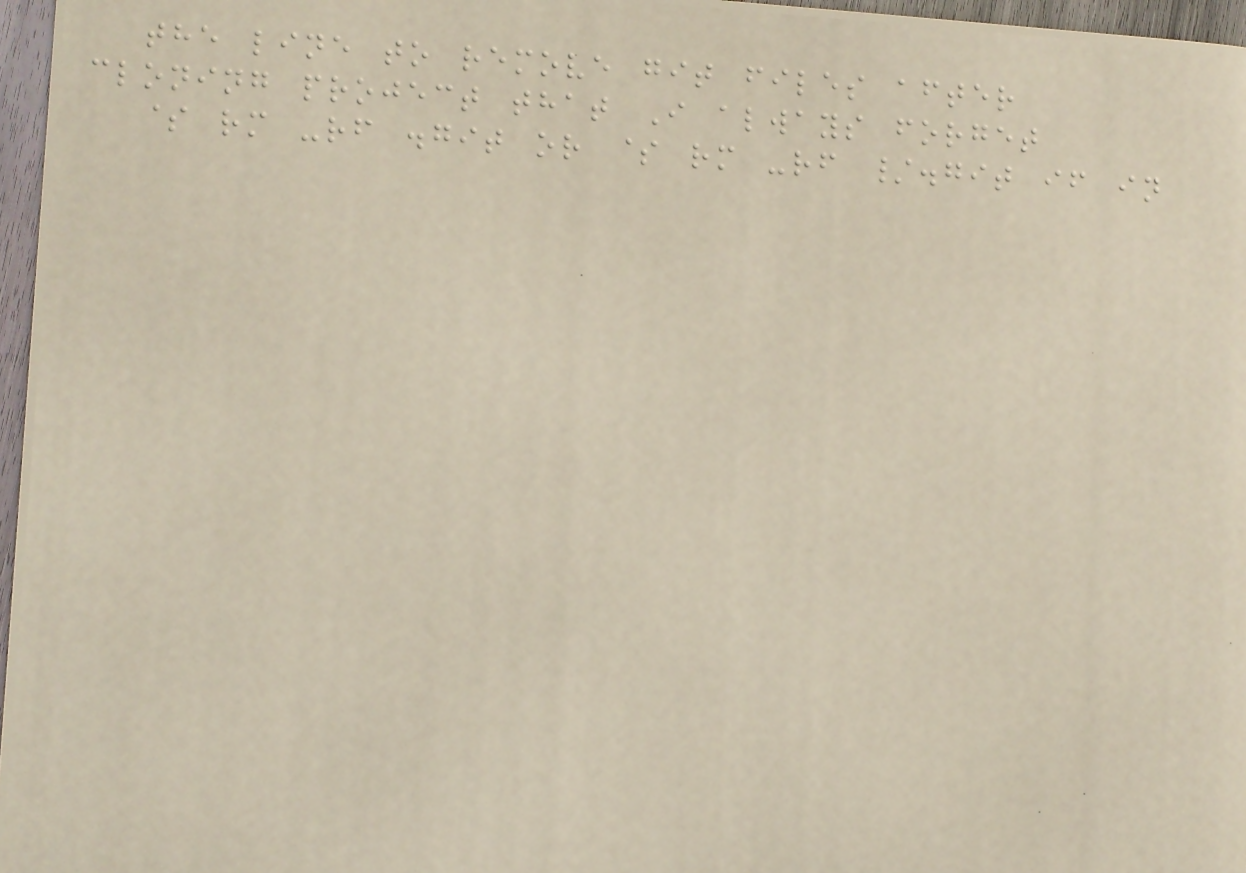the line to remove git files after
cloning project that I always forget
$ rm -rf .git or $ rm -rf /.git if in
